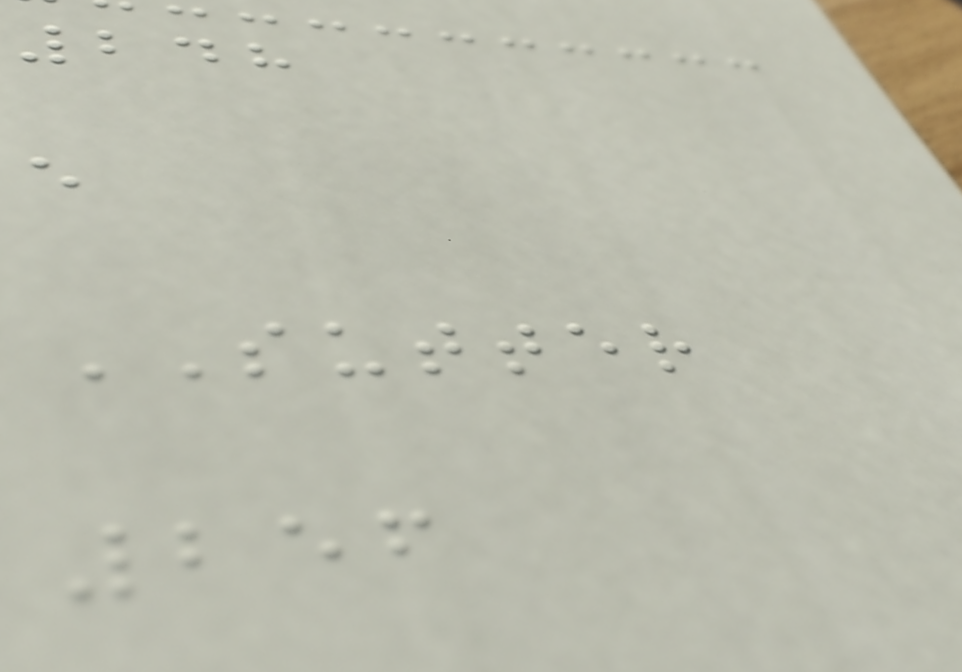248
e
SUTTER
256
